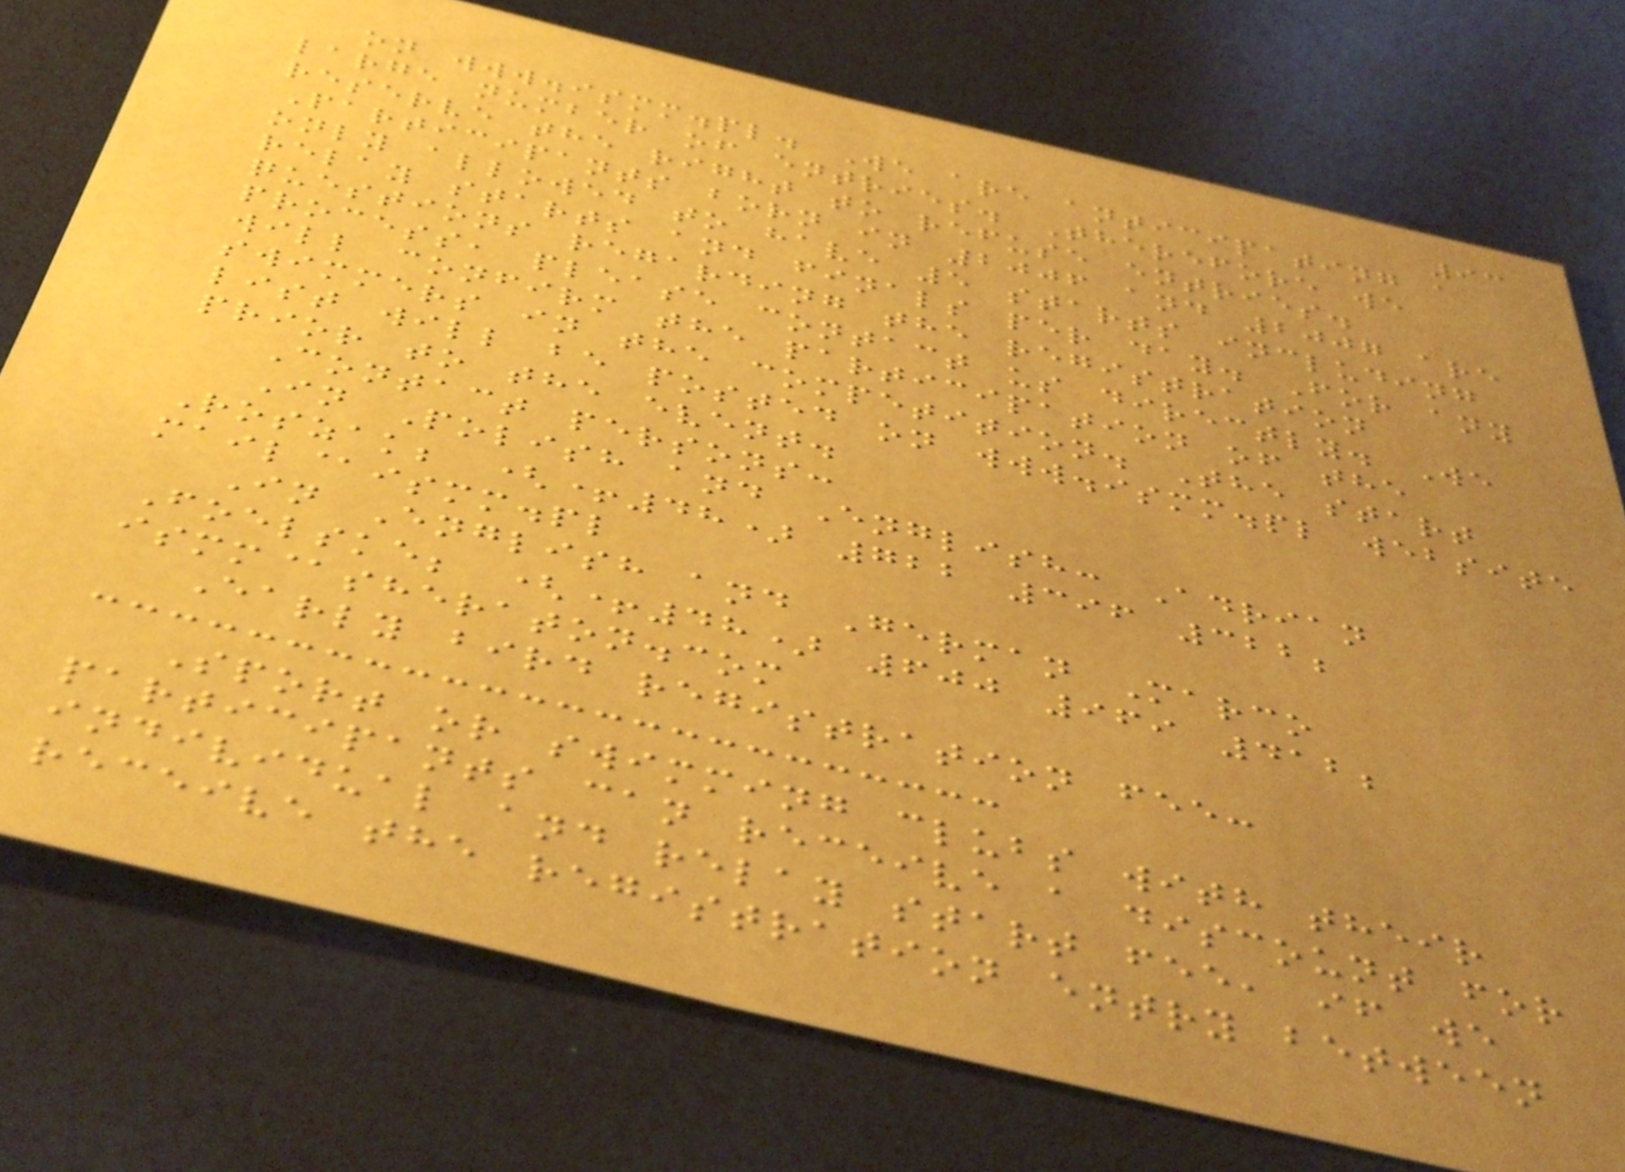93
on www.ismm.pl. We are anticipating a
large number of entries. Therefore we
reserve the right to refuse entries.
Participants born in 2006 and 2007 are
only allowed to have 5 starts including
relay starts and finals per day. For any
questions regarding the registration
process, please contact us directly. We
will confirm the participation of the
swimmers in the competition. The start
list will be posted on www.ismm.pl website
prior to the event.
Contact persons:
In Polish and English: Adrian
Roszak; (+48) 722 396 322;
mail@ismm.pl
In English and German Marco
Foelske; (+48) 600 969 412;
ismm@sheraton.com
Early bird registration fee:
Sport or swimming clubs with their
participants can receive a discount for
individual and relay start fee, if we
receive the registration entry between
